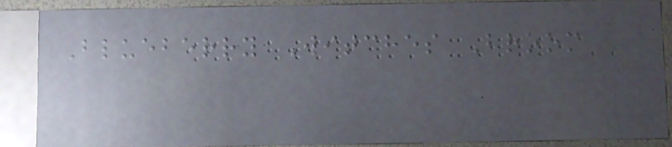Blueberry Witches Broom
